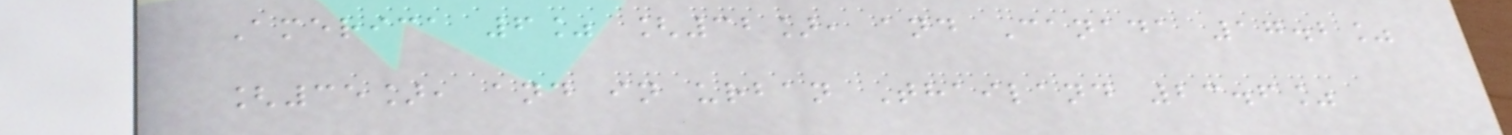America 6% [32], and Canada 17.2%
[35], and in urban Thailand 23.6%
